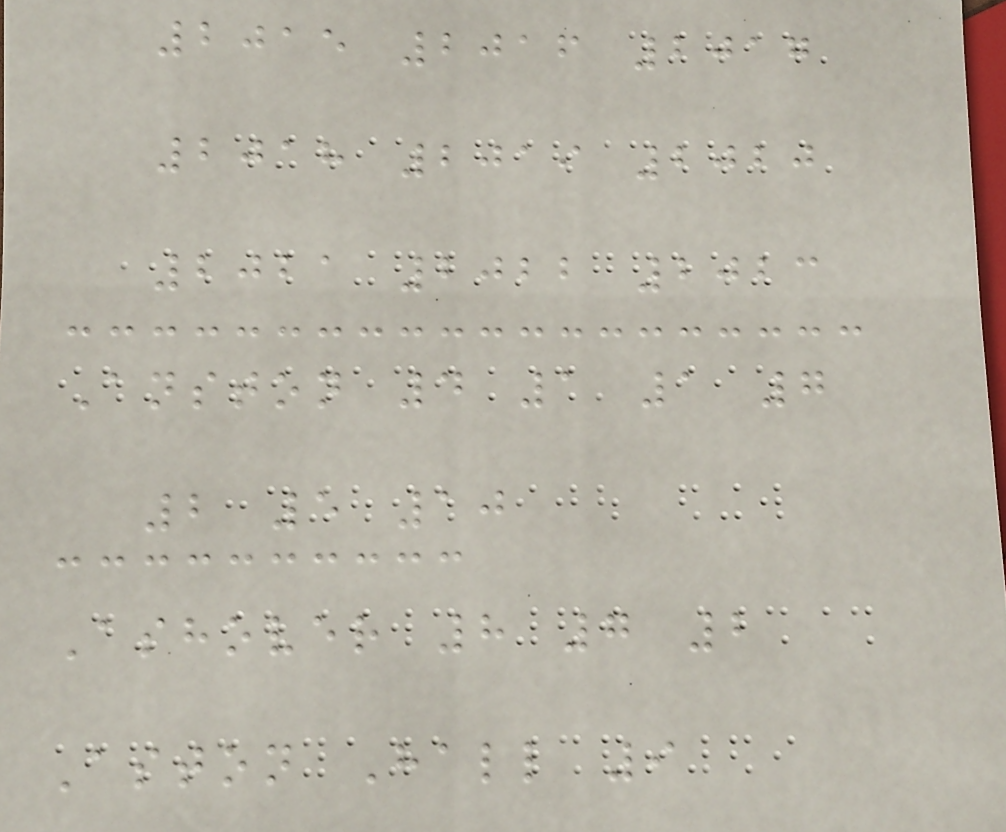2015 2016 2017
2018 2019 2020
2021 2022 2023
Anston 4 1 1 7
2 5 10
Ashover 8 7 2
Aston Hall 9
